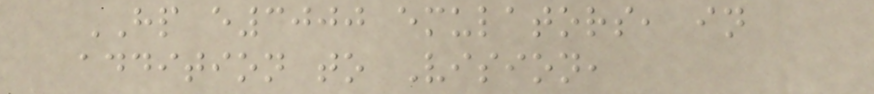HP e3000 emulators, in
addition to Vision,
